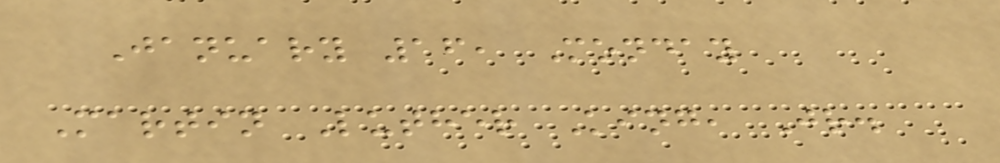January 16, Monday
Martin Luther King, Jr.
